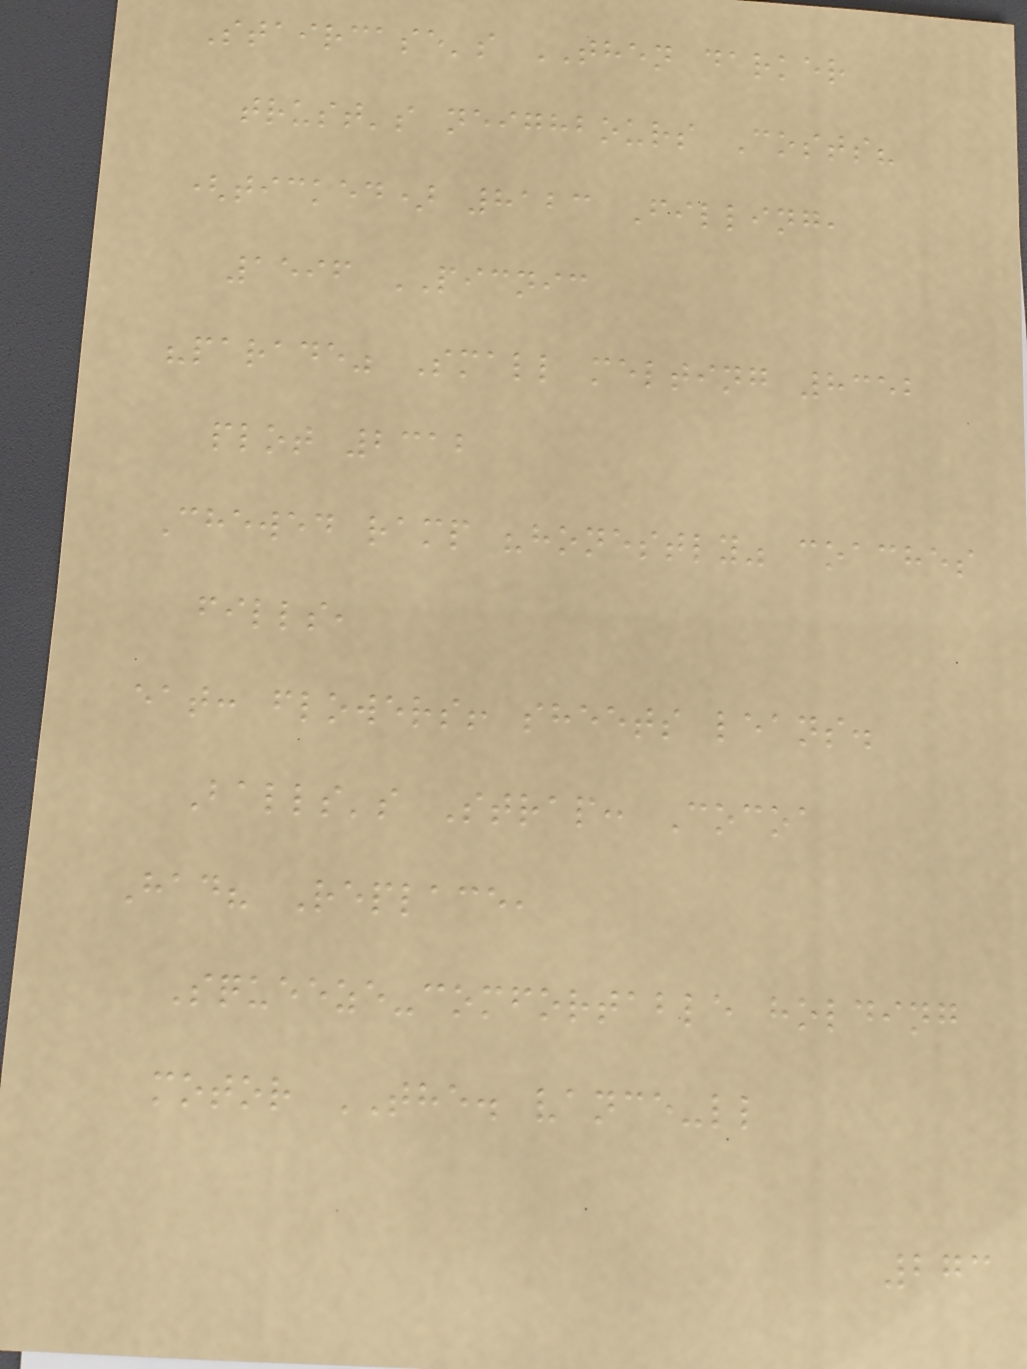Staircase's THEN darker
trust's neighbours Costs?
(ticked) 8123 Filling,
1596 PICNIC
"parade" Small melting 8352
plot 2312
Chewed ramp "honestly" coaches
fills,
eat: flowers! sheets leans.
Balls's Strap: Cocoa
Had? Replace,
Squeeze-comfortable holding
motor THE. vance-ll
273
